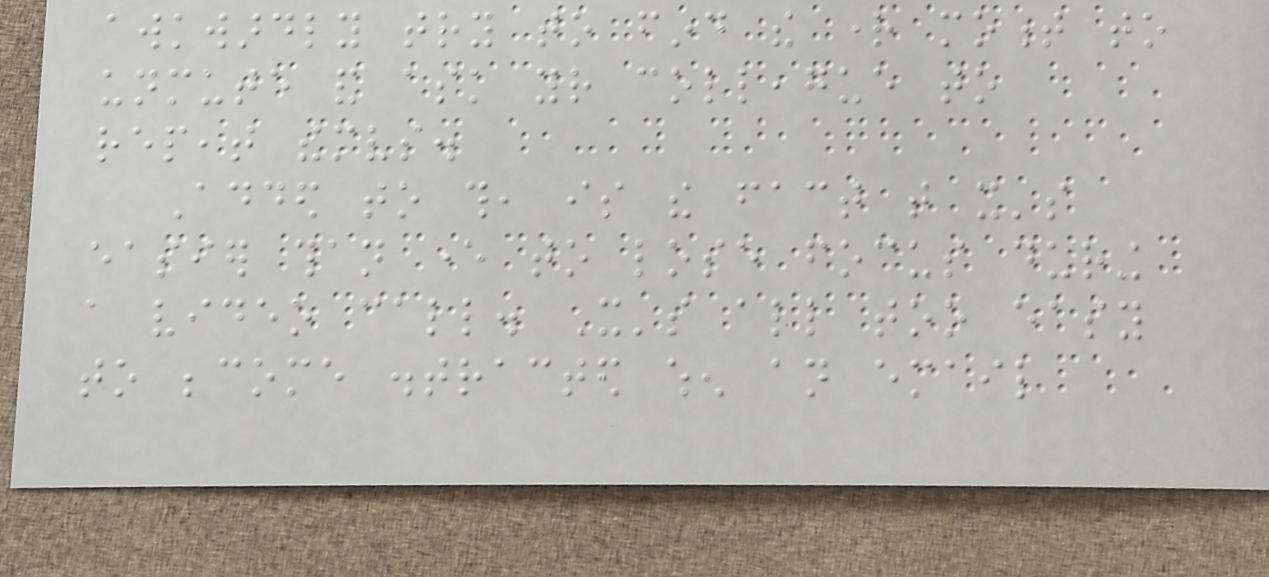awkwardly try to find the right moment to
unmute and ask your colleague to
repeat themselves.
Added to this, is the fact that it's
easier than ever to lose focus during
a video call. It's all too easy
to become distracted when an email
